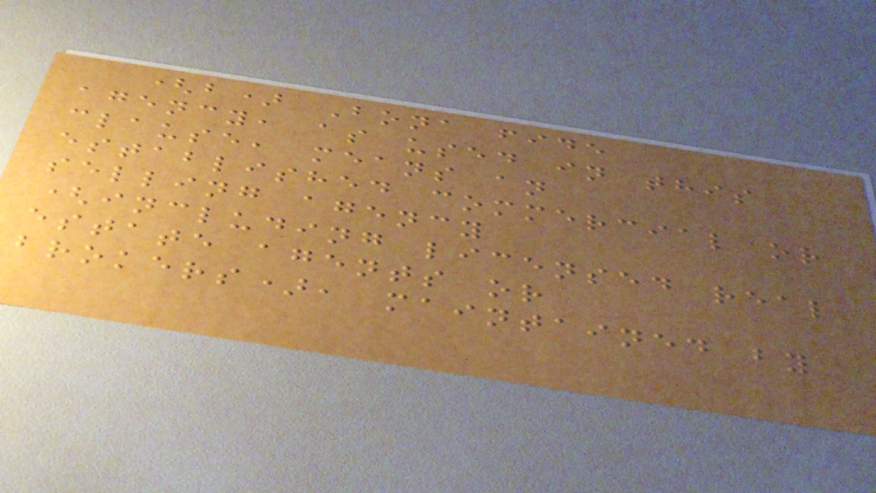(b) Bona fide
agency, as used in this
clause, means an
established commercial or
selling agency
(including licensed real
estate agents or
brokers), maintained by
